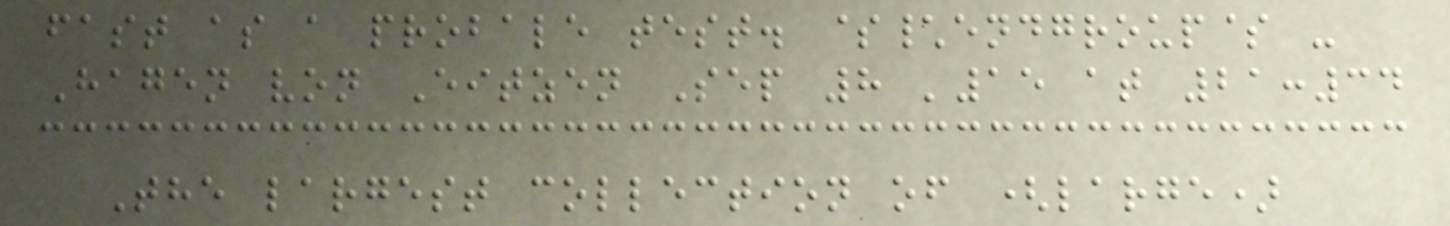fast as a probale test. $\endgroup$ -
Hagen von Eitzen Sep 8 '15 at 21:34
The largest collection of (large)
